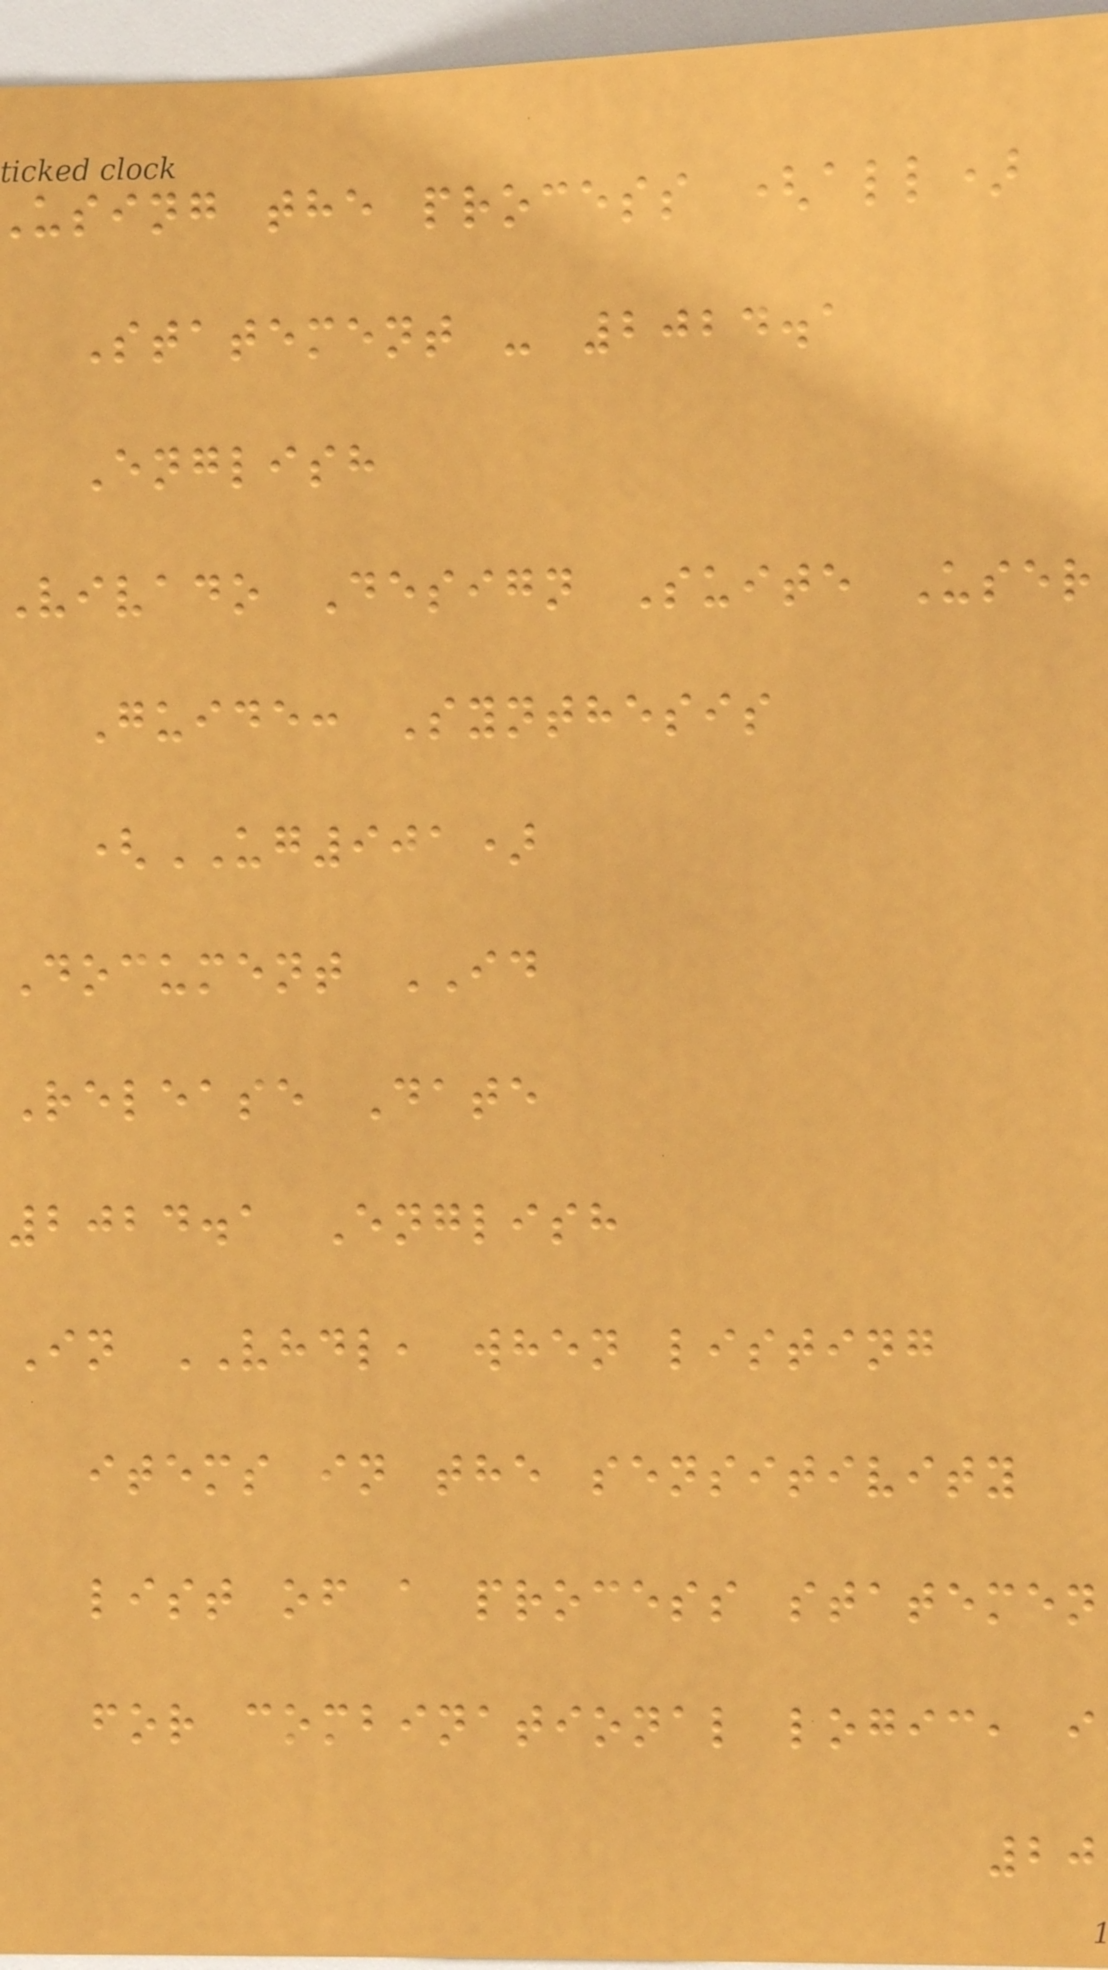using the process (all)
Statement - 2024.1
English
vivado Design Suite User
Guide: Synthesis
(UG901)
Document ID
Release Date
2024.1 English
In VHDL, when listing
items in the sensitivity
list of a process statemen
for combinational logic, i
